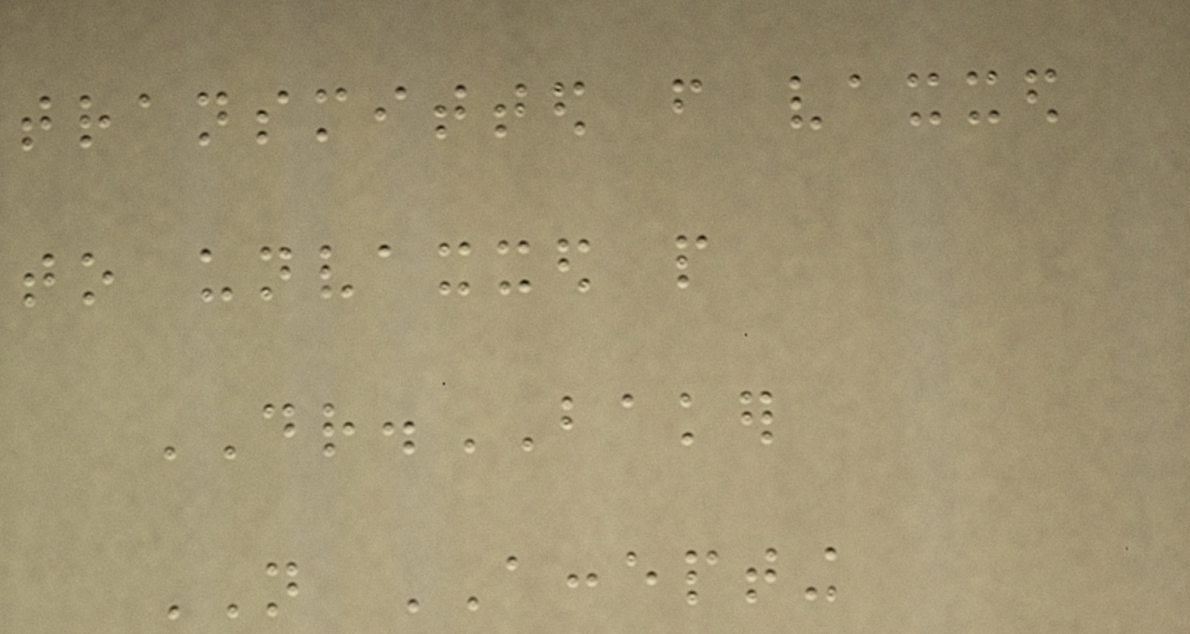transmitted from vaxxed
to unvaxxed people
DR.BAKER
NOT ACCEPTING
